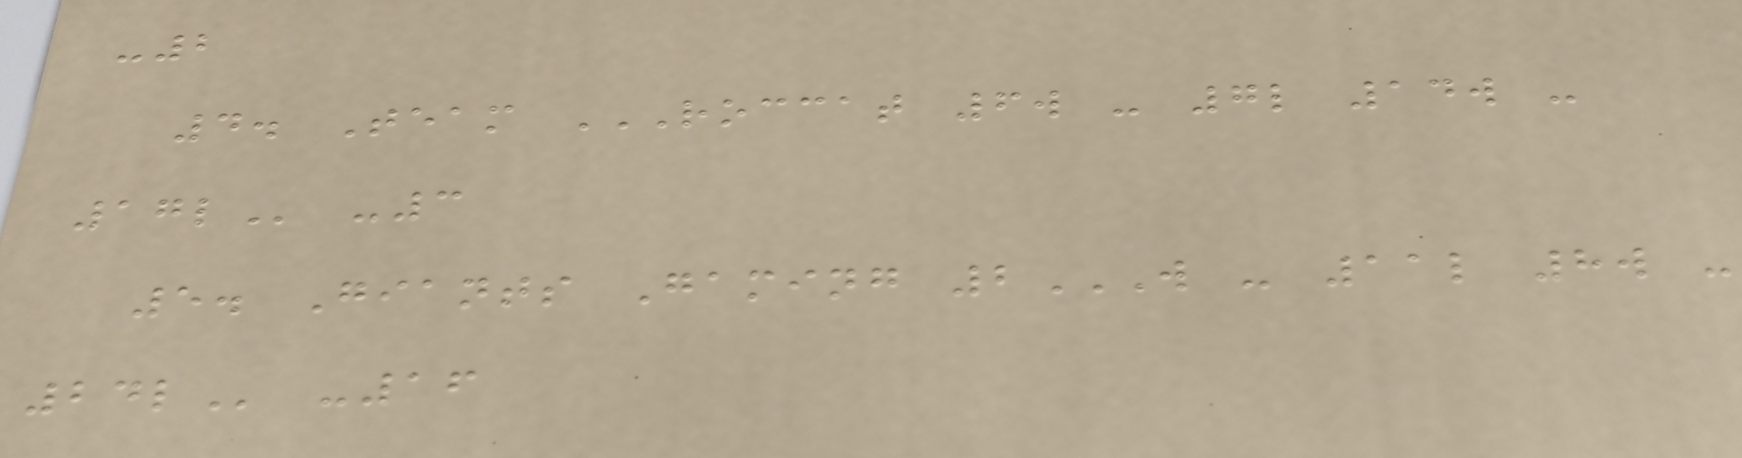-2
4. Team ROCCAT 6W - 7L 14W -
17L -3
5. Giants Gaming 2W - 11L 8W -
24L -16
